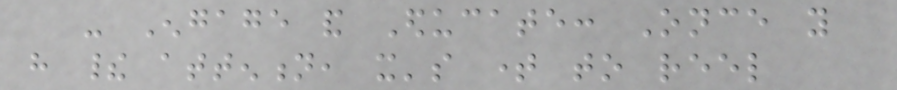- Engage and Educate: Once you
have their attention, it's time to reel
